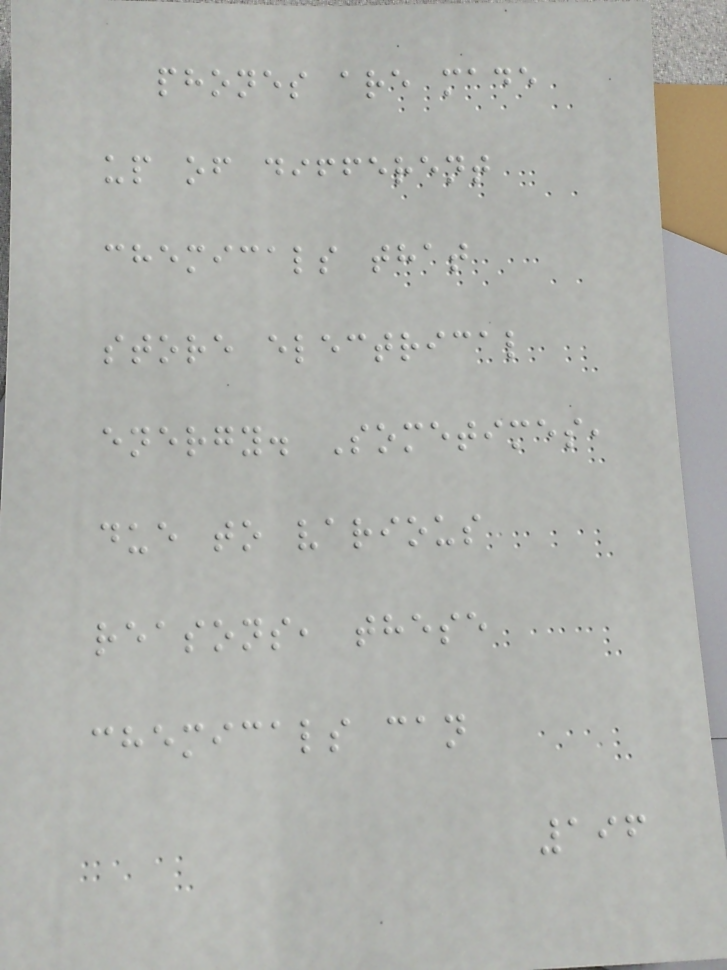phones are made
up of different
chemicals that
store electrical
energy. Sometimes,
due to various
reasons, these
chemicals can
196
